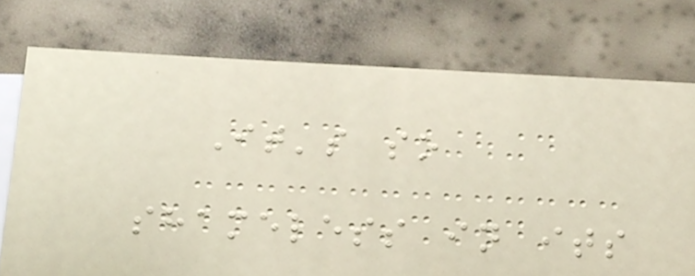It's so
shameless in its
